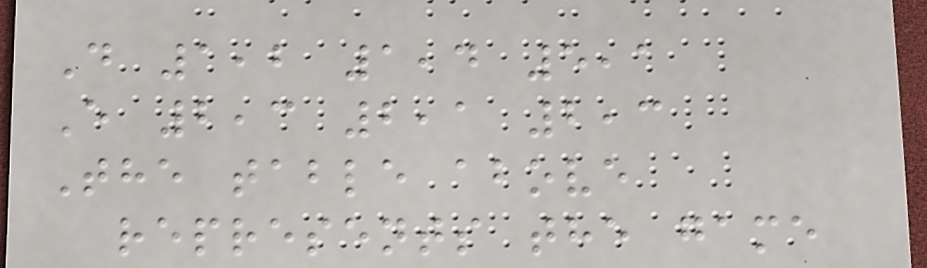D 1,2 1,4 5,1
E 2,3 2,1 2,3
The table above
represents the game
